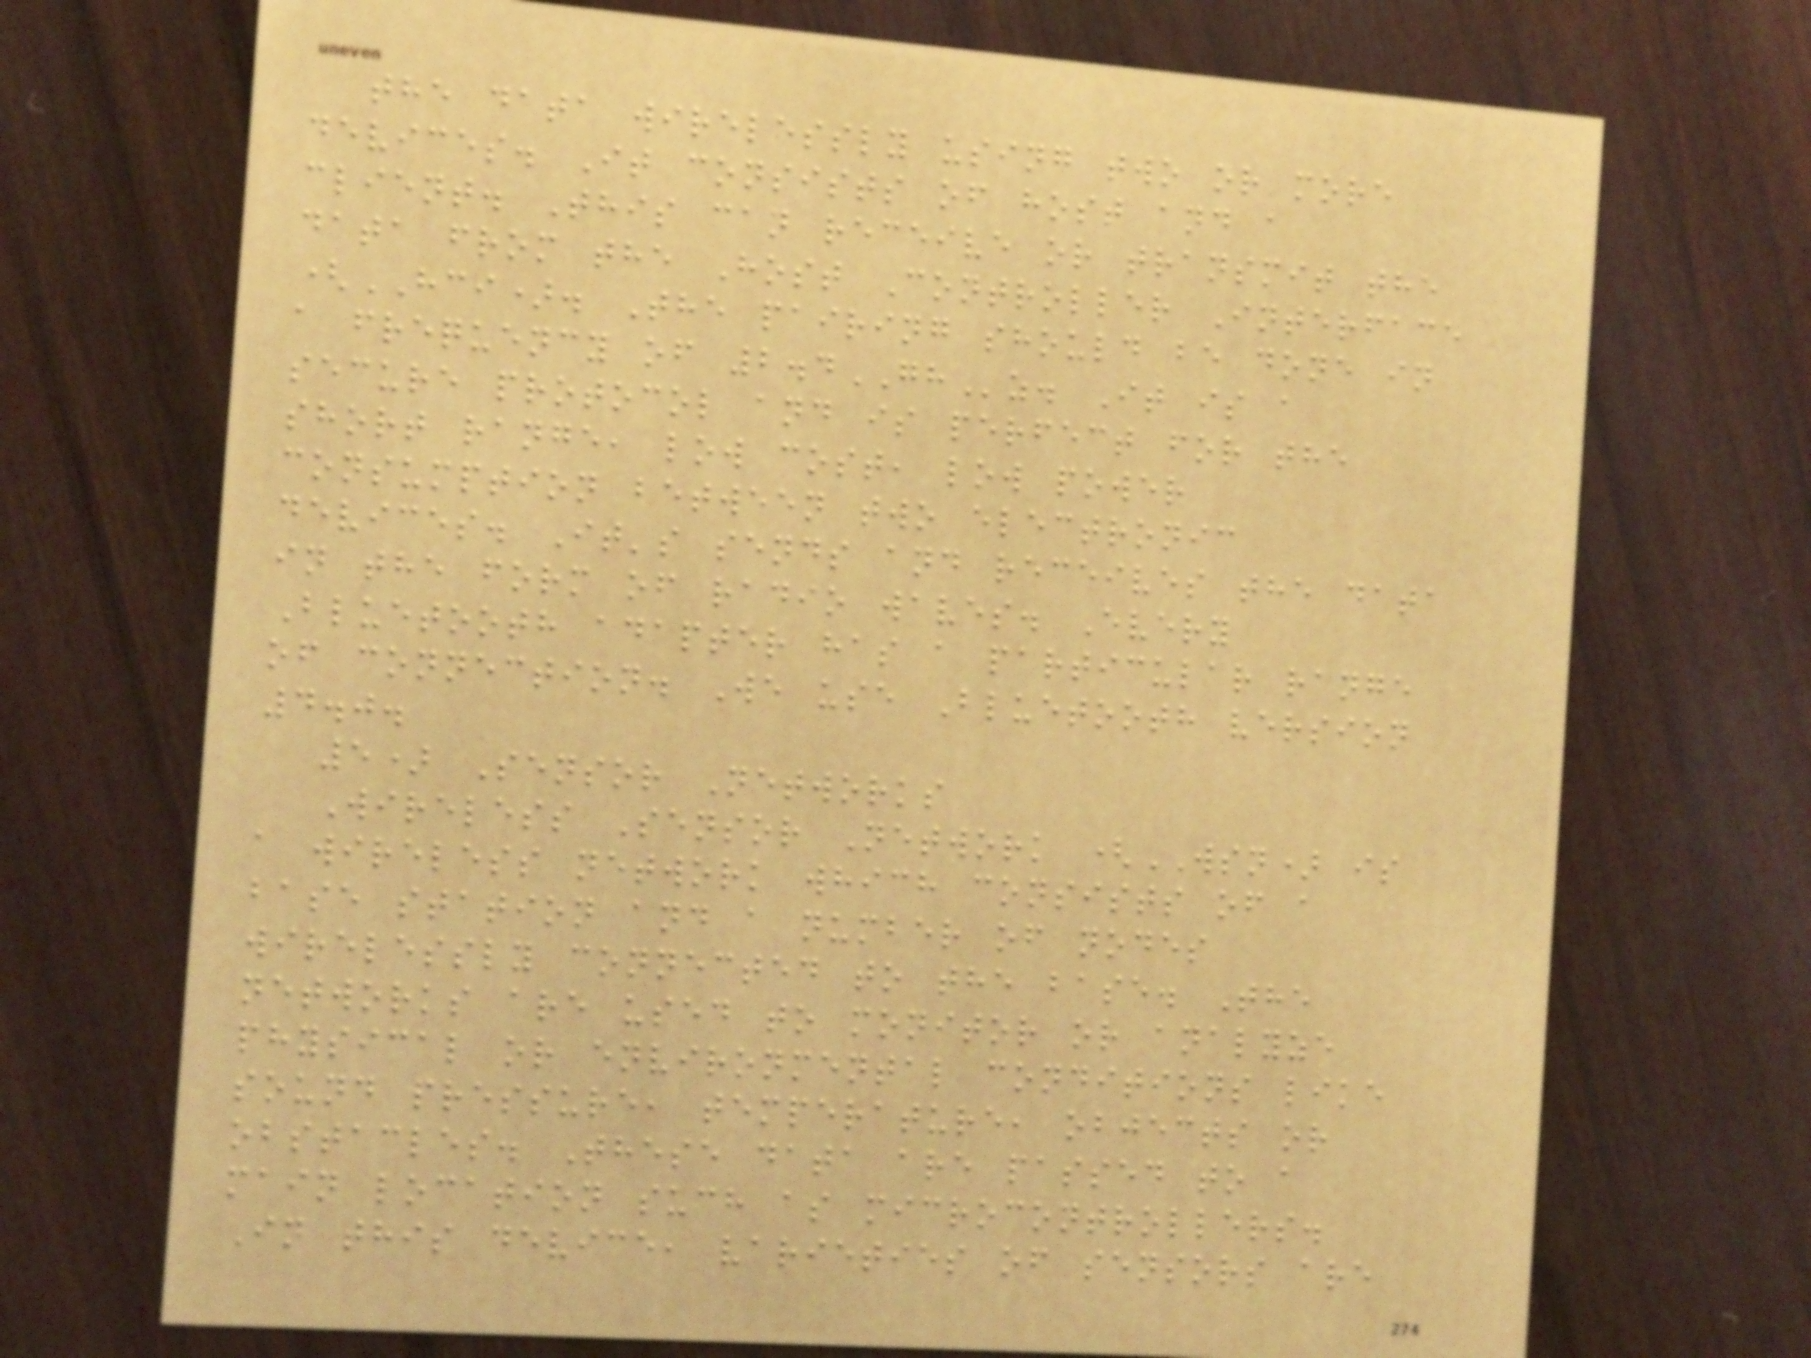the data wirelessly using two or more
devices. It consists of host and a
client. This can receive or transmit the
data from the Host Controller Interface
(HCI). The pairing should be done in
a frequency of 2.4GHz. It is a
secure protocol and is perfect for the
short range, low cost, low power
consumption between two electronic
devices. It's sends and receives the data
in the form of radio waves. Every
Bluetooth adapter has a particular range
of connection. We use Bluetooth version
4.0.
5) Sensor Networks
Wireless Sensor Network (WSN) is
a wireless network which consists of a
base station and a number of nodes
wirelessly connected to the base. The
networks are used to monitor or analyze
physical or environmental conditions like
sound pressure, temperature, objects or
obstacles. These data are passed to a
main location such as microcontrollers.
In this device, varieties of sensors are
